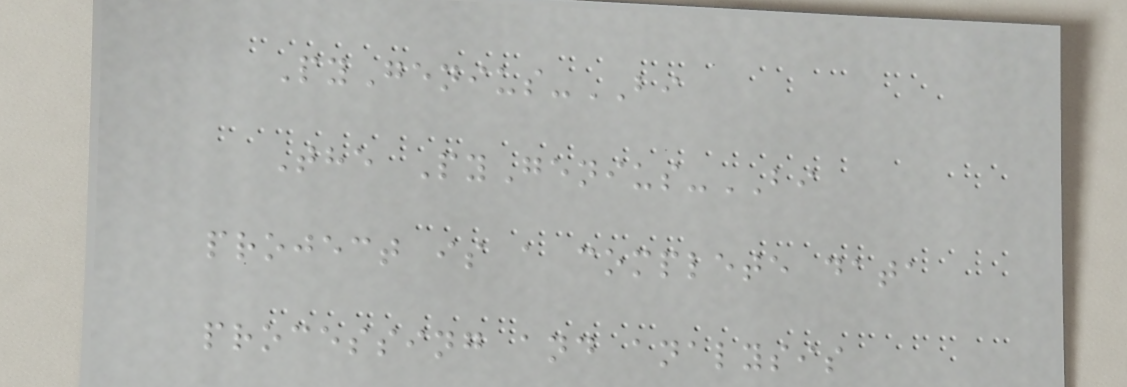PyGenius-BI
The PyGenius-BI
project is a complete data
processing and analysis
